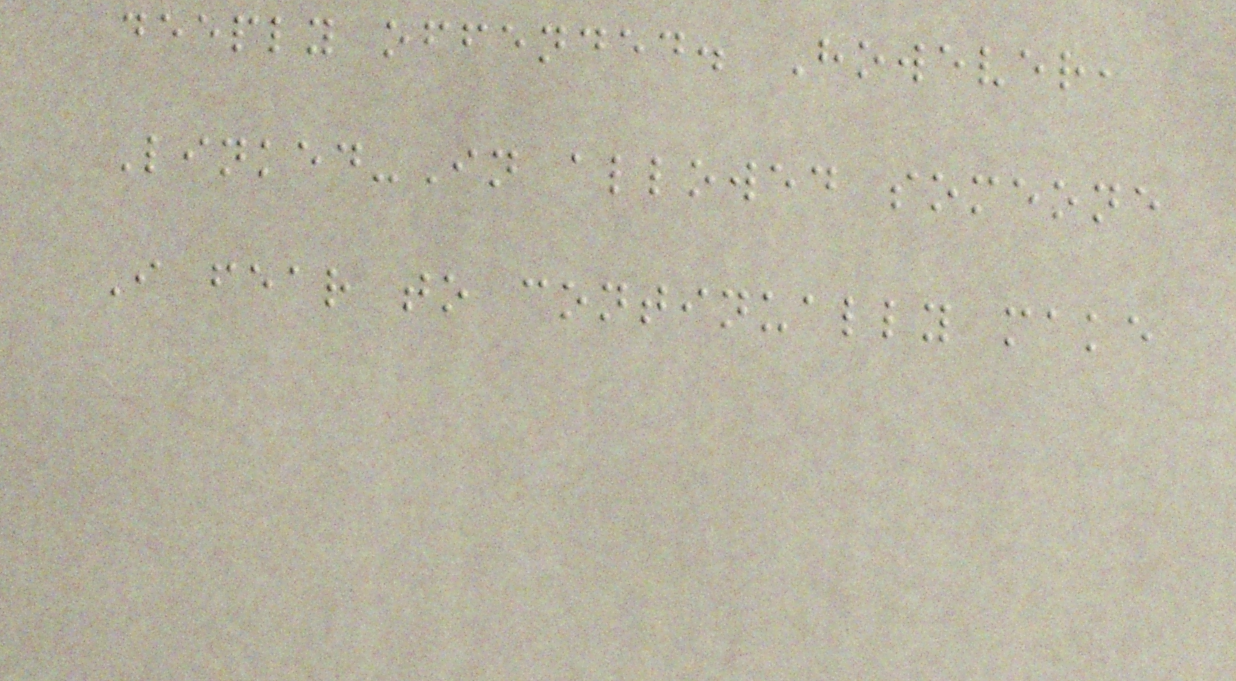deeply offended. However,
Linked-In allowed someone
I fear to continually make
